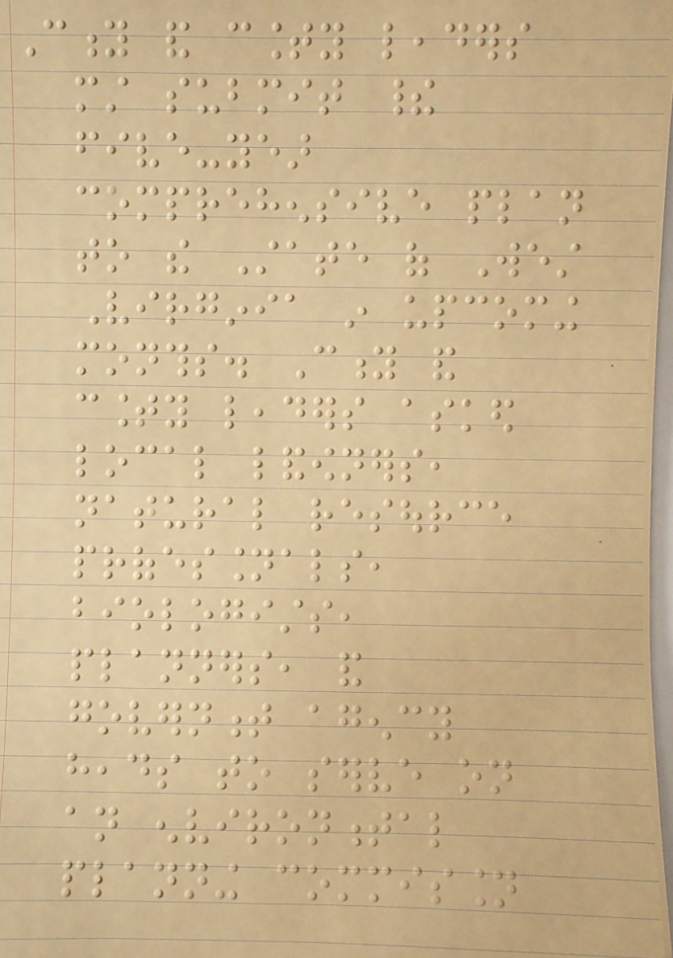City and county leaders
must submit their
five-year
comprehensive plan
to the State of West
Virginia in upcoming
months. City and
county leaders asked
local landowners,
natural resource
professionals,
biologists,
planners, and
government agency
heads to serve on
an environmental
planning commission
